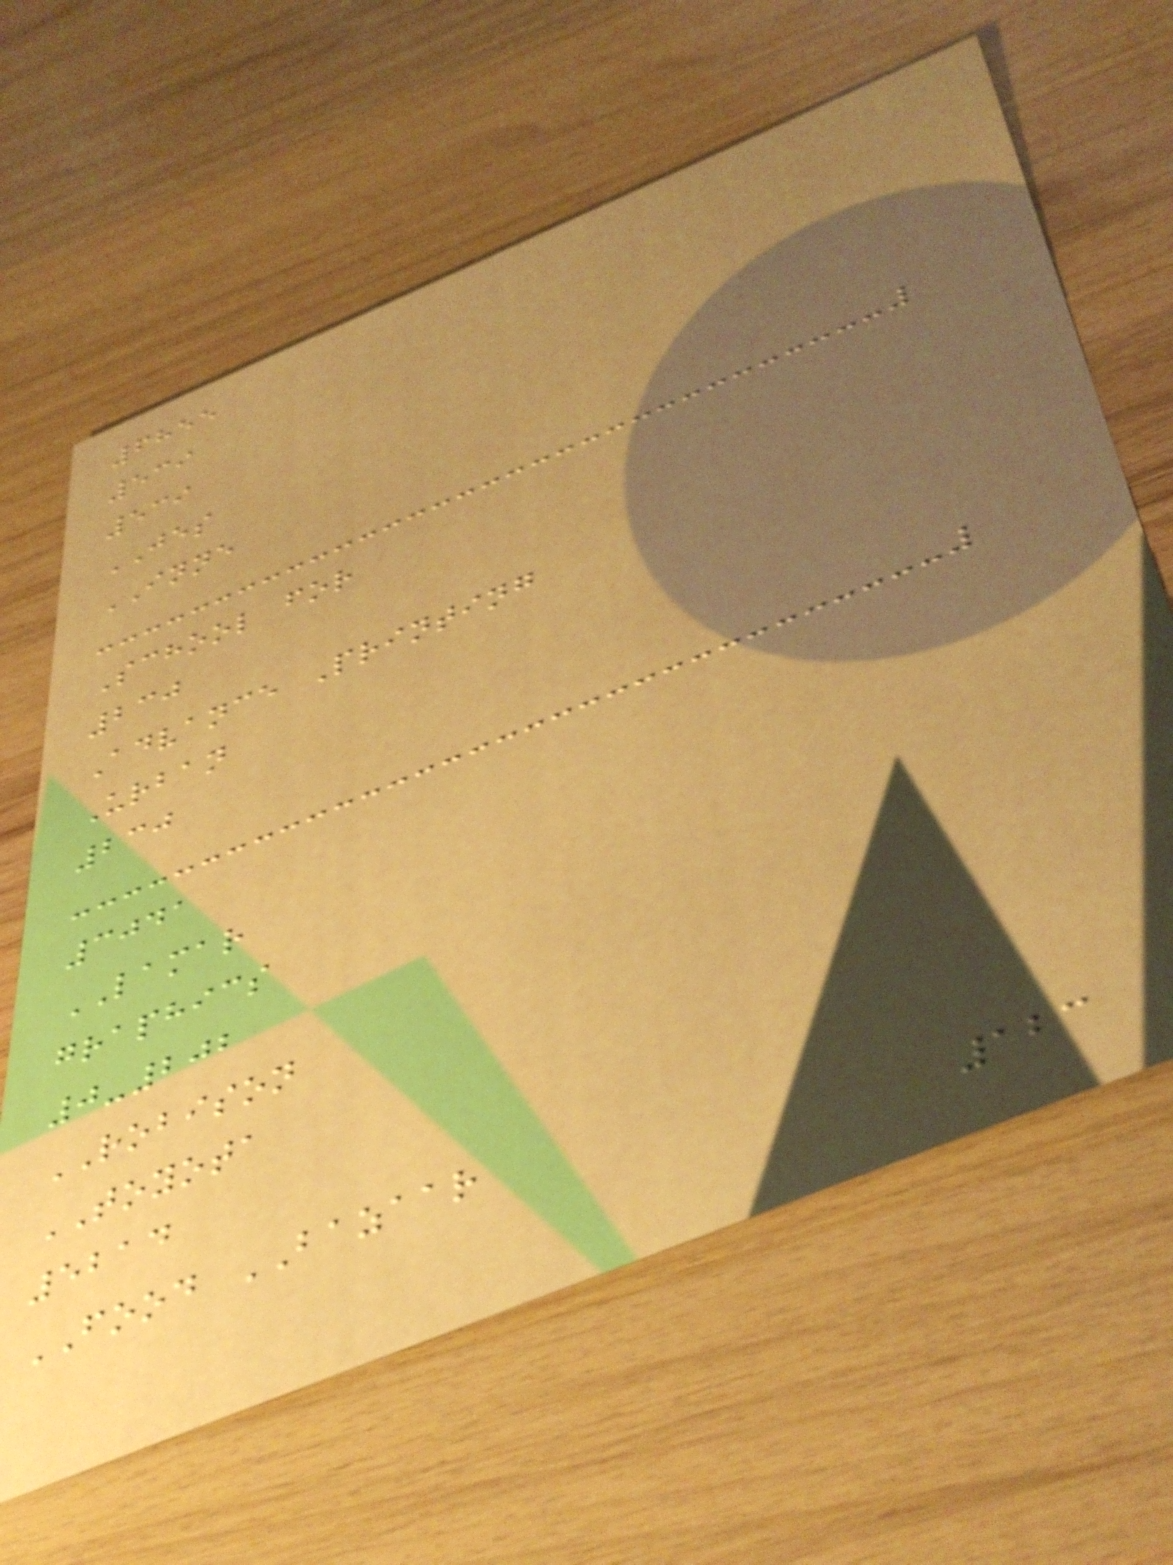6855
539
539
JES
INNE
School for
230
Advance Printing
Urban
230
3041
LAMAR
graphics
0-202
ROBISON
TOYOTA
5214
FOOD BAZAAR
123
